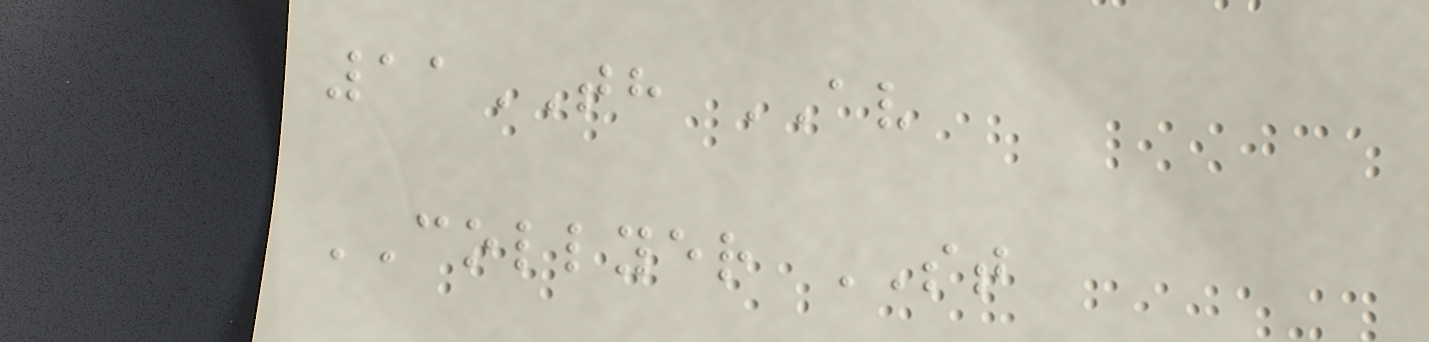11TH AV
COLLYER ST
